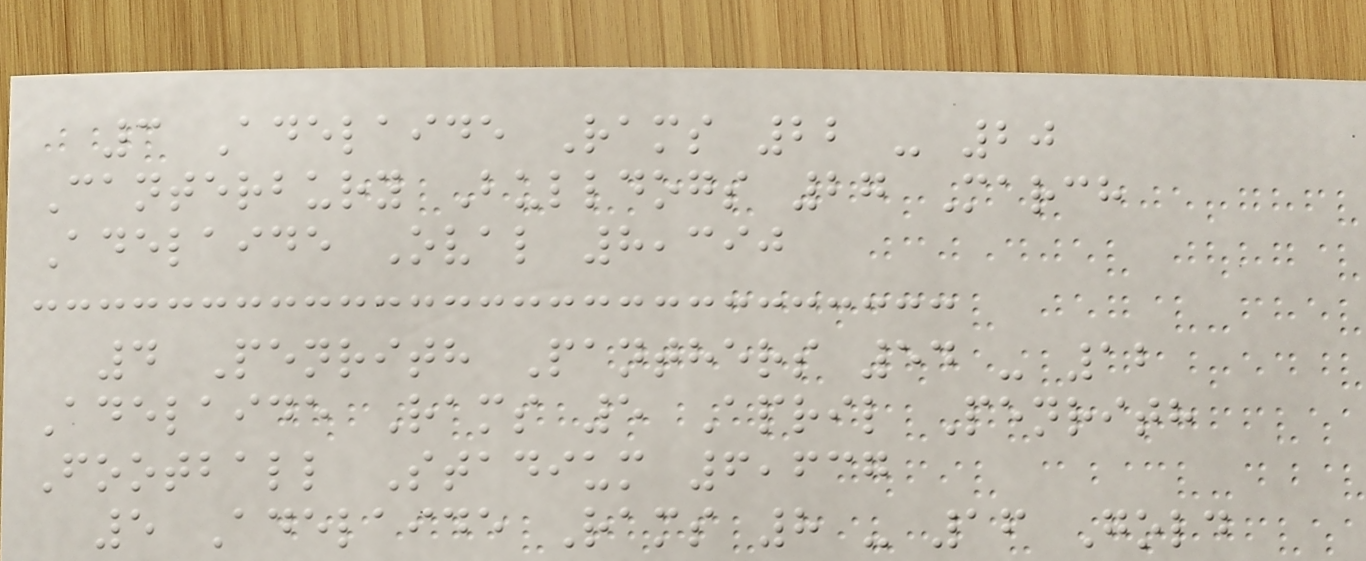3 Adelaide Rams 22 - 20
Canterbury Bulldogs 27 March
Adelaide Oval 8,390
4 Penrith Panthers 54 - 12
Adelaide Rams 5 April Penrith
Football Stadium 6,637
5 Adelaide Rams 8 - 16 Gold
